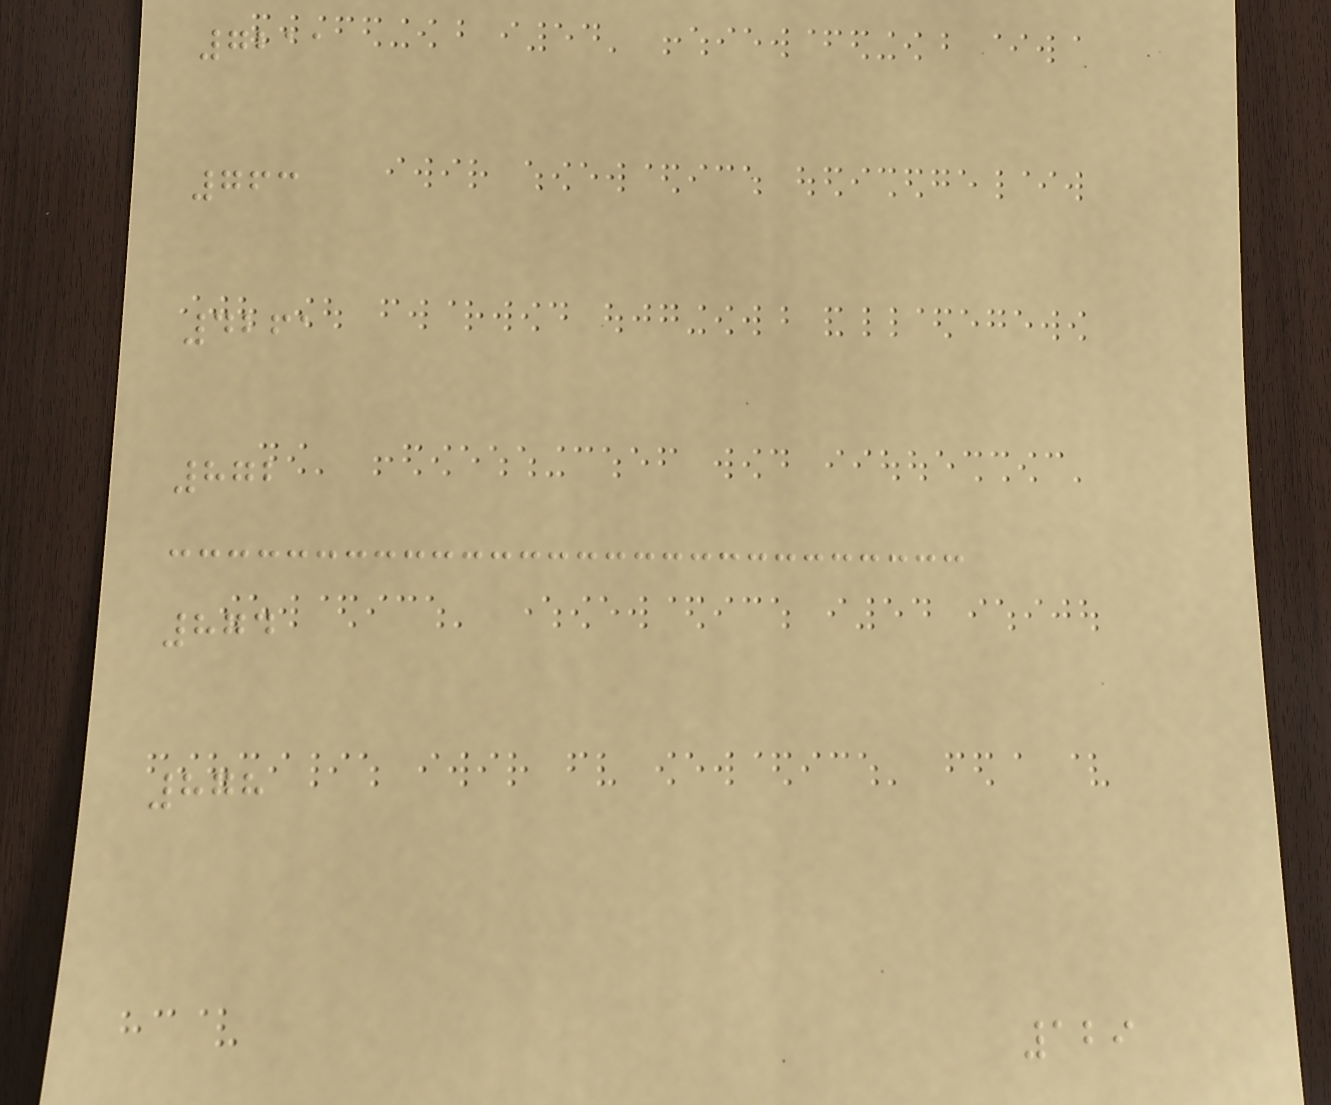7211
763
4261
872
874
878
129
